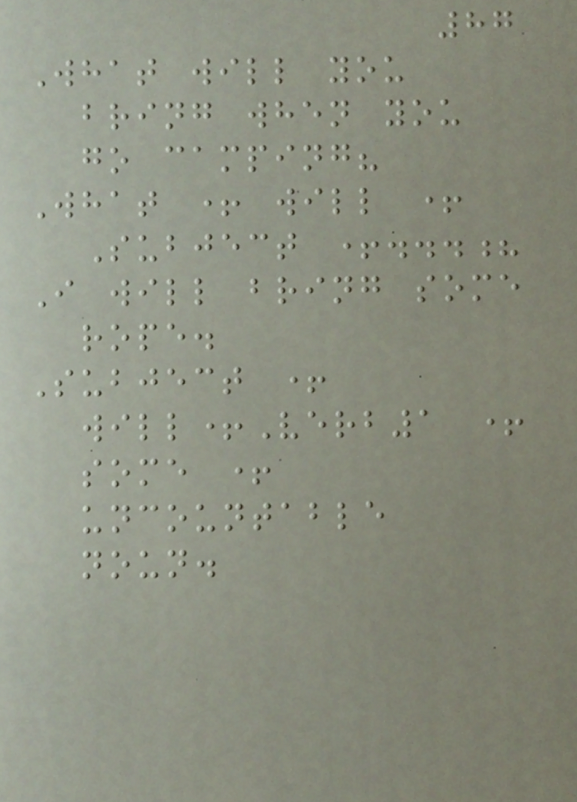87
What will you
bring when you
go camping?
What + will +
Subject +...?
I will bring some
rope.
Subject +
will+Verb1 +
some +
uncountable
noun.
